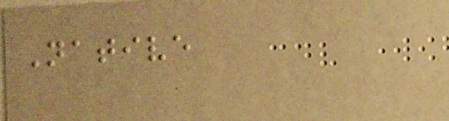Native
